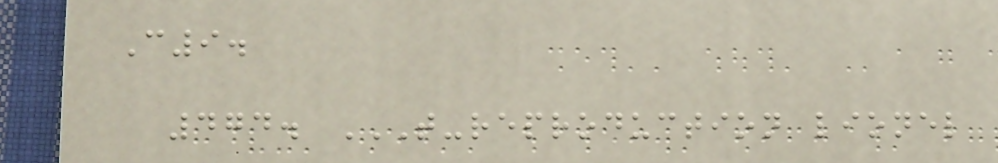C9.
474. T-REPRODUCTION LIONEL
